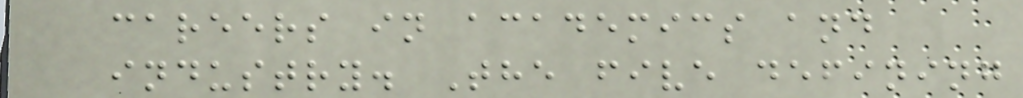careers in academics and
industry. The five defining
